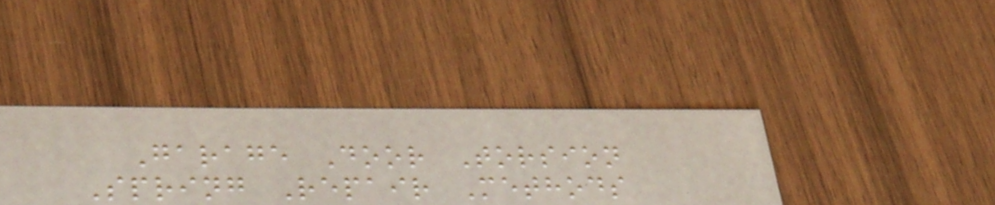Garage Door Torsion
Spring Repair Methods
